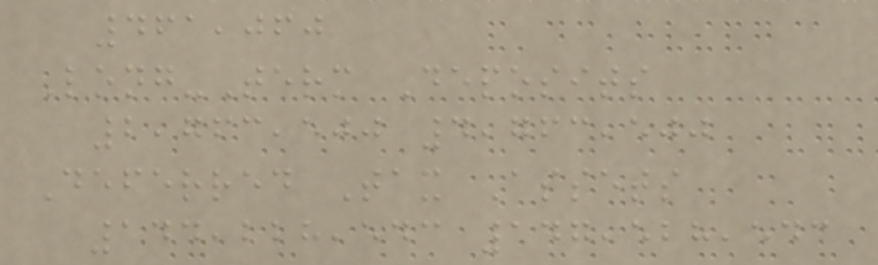461,060
Long-Term Deposits
2,763,500 4,763,500
Deferred Tax Assets
144,228,543 147,528,543
